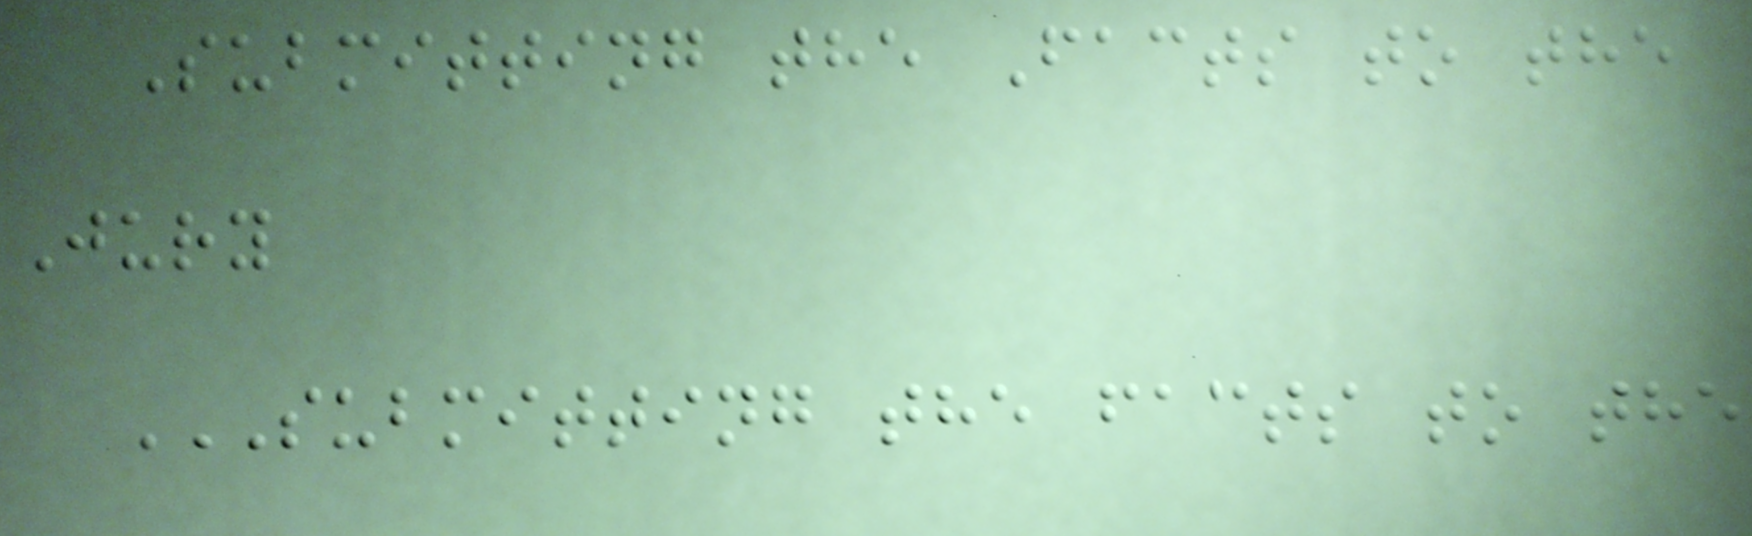Submitting the Facts to the
Jury
SUBMITTING THE FACTS TO THE
